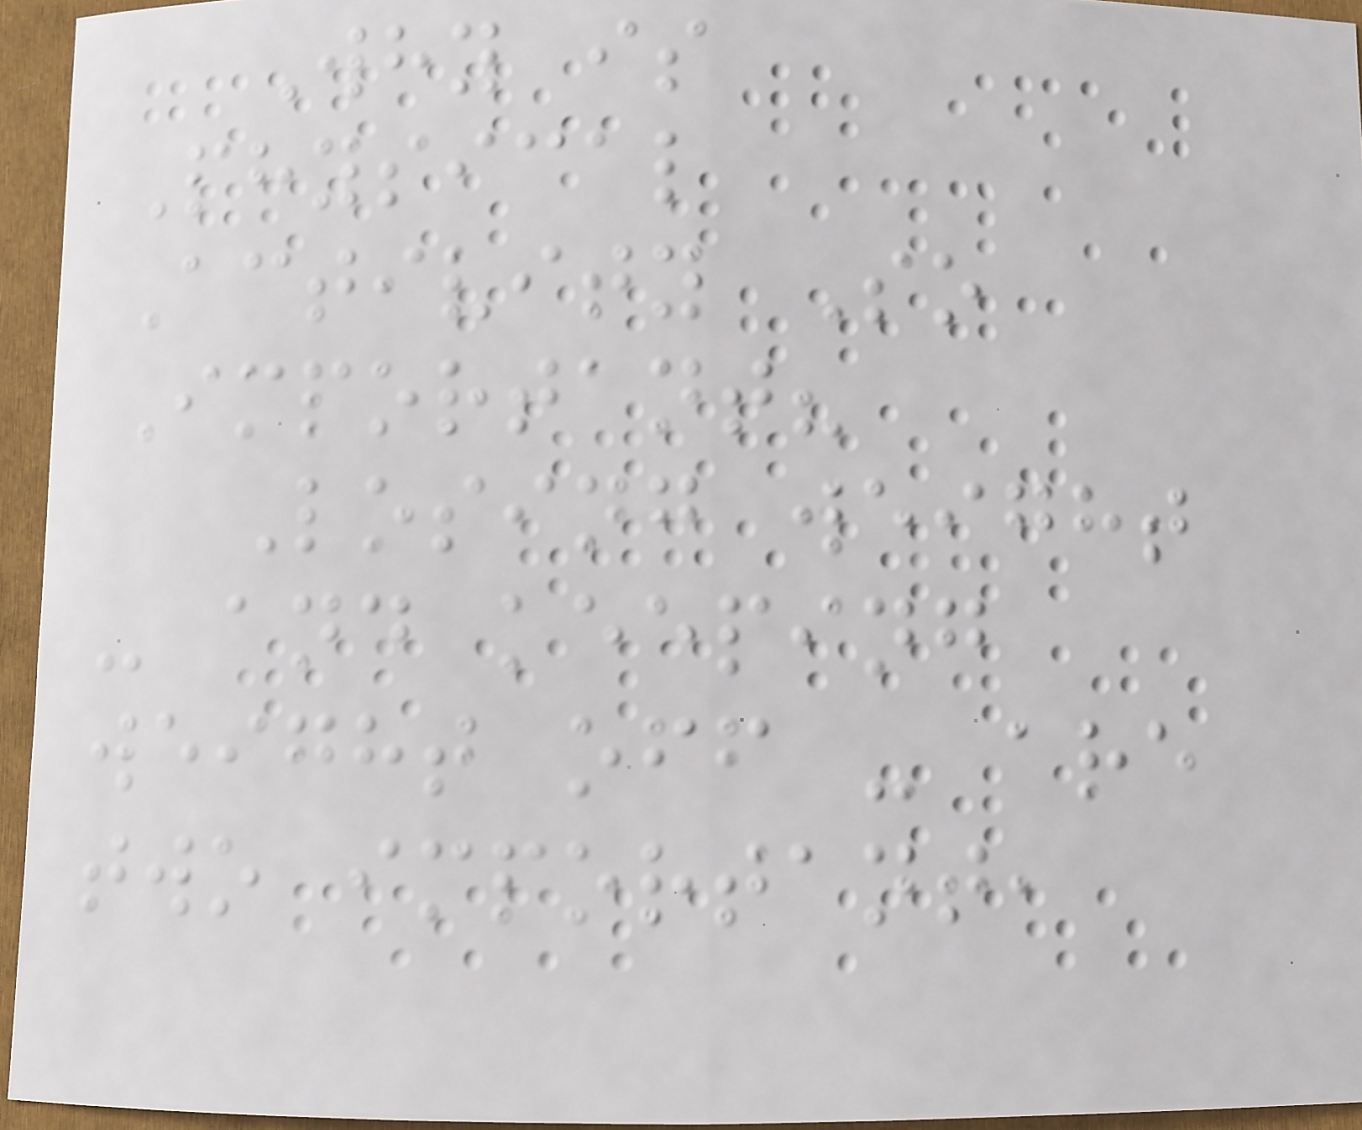Why is
Physical
Activity So
Important?
Losing weight
- and keeping
weight off - are
two important,
